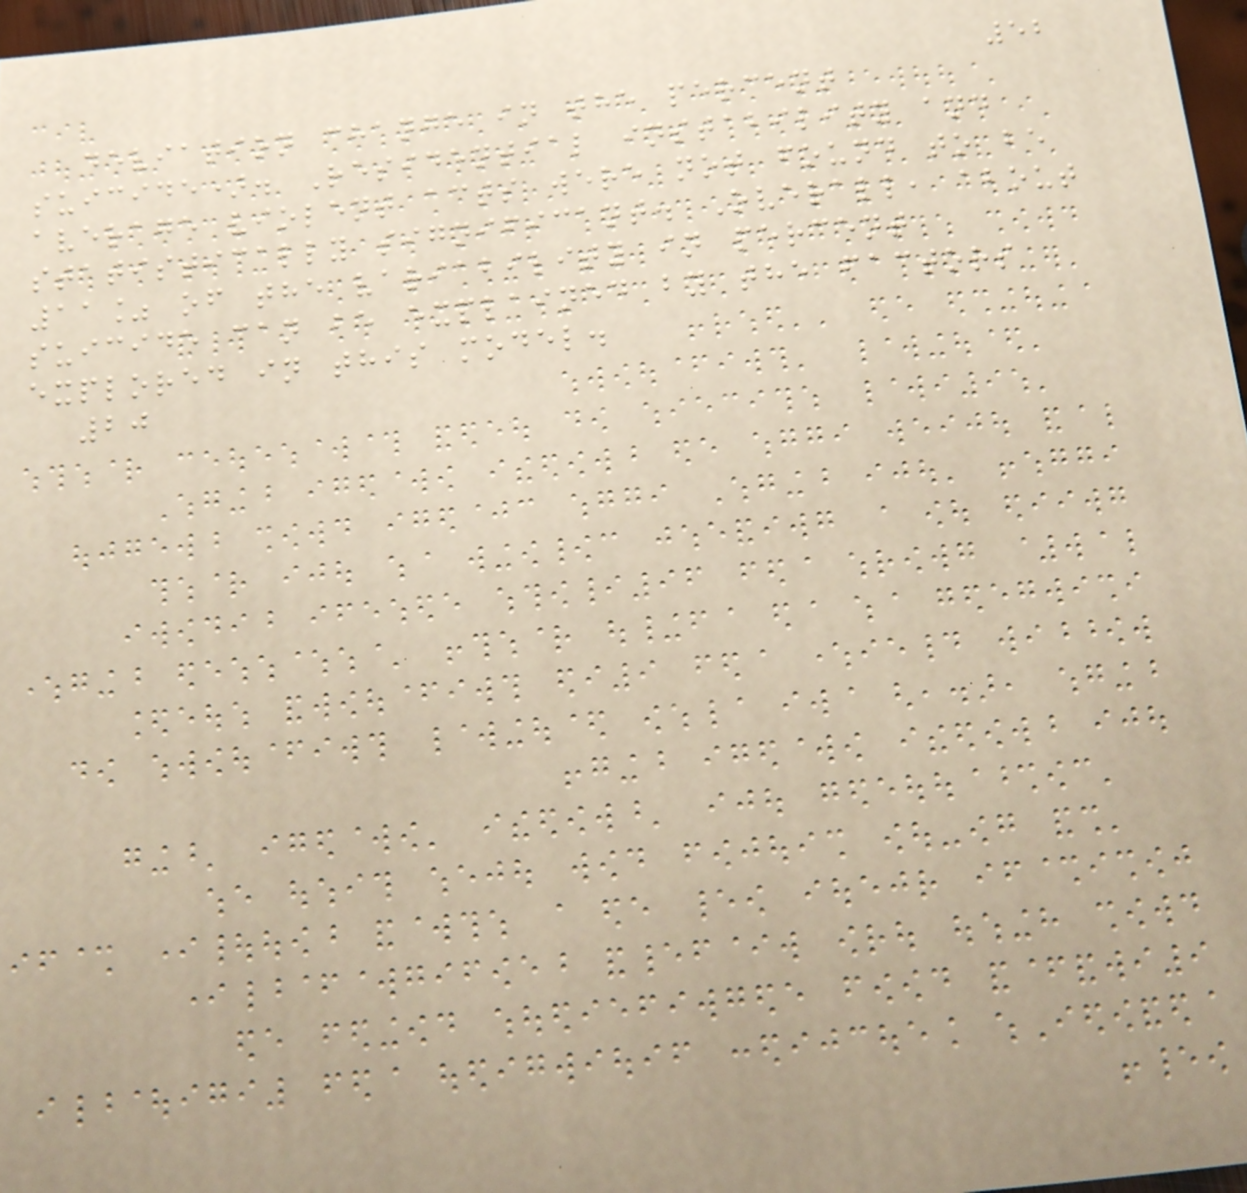52
deviation change in the percent
suicide). Residential instability and
average violent acts were not found to be
statistically significant. Overall, about
11% of the variability in percent
suicide can be explained by the factors
explored in this model.
20
